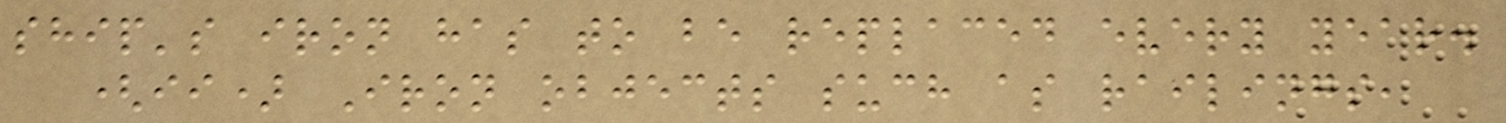ship's iron has to be replaced every year.
(ii) Iron objects such as railings,
